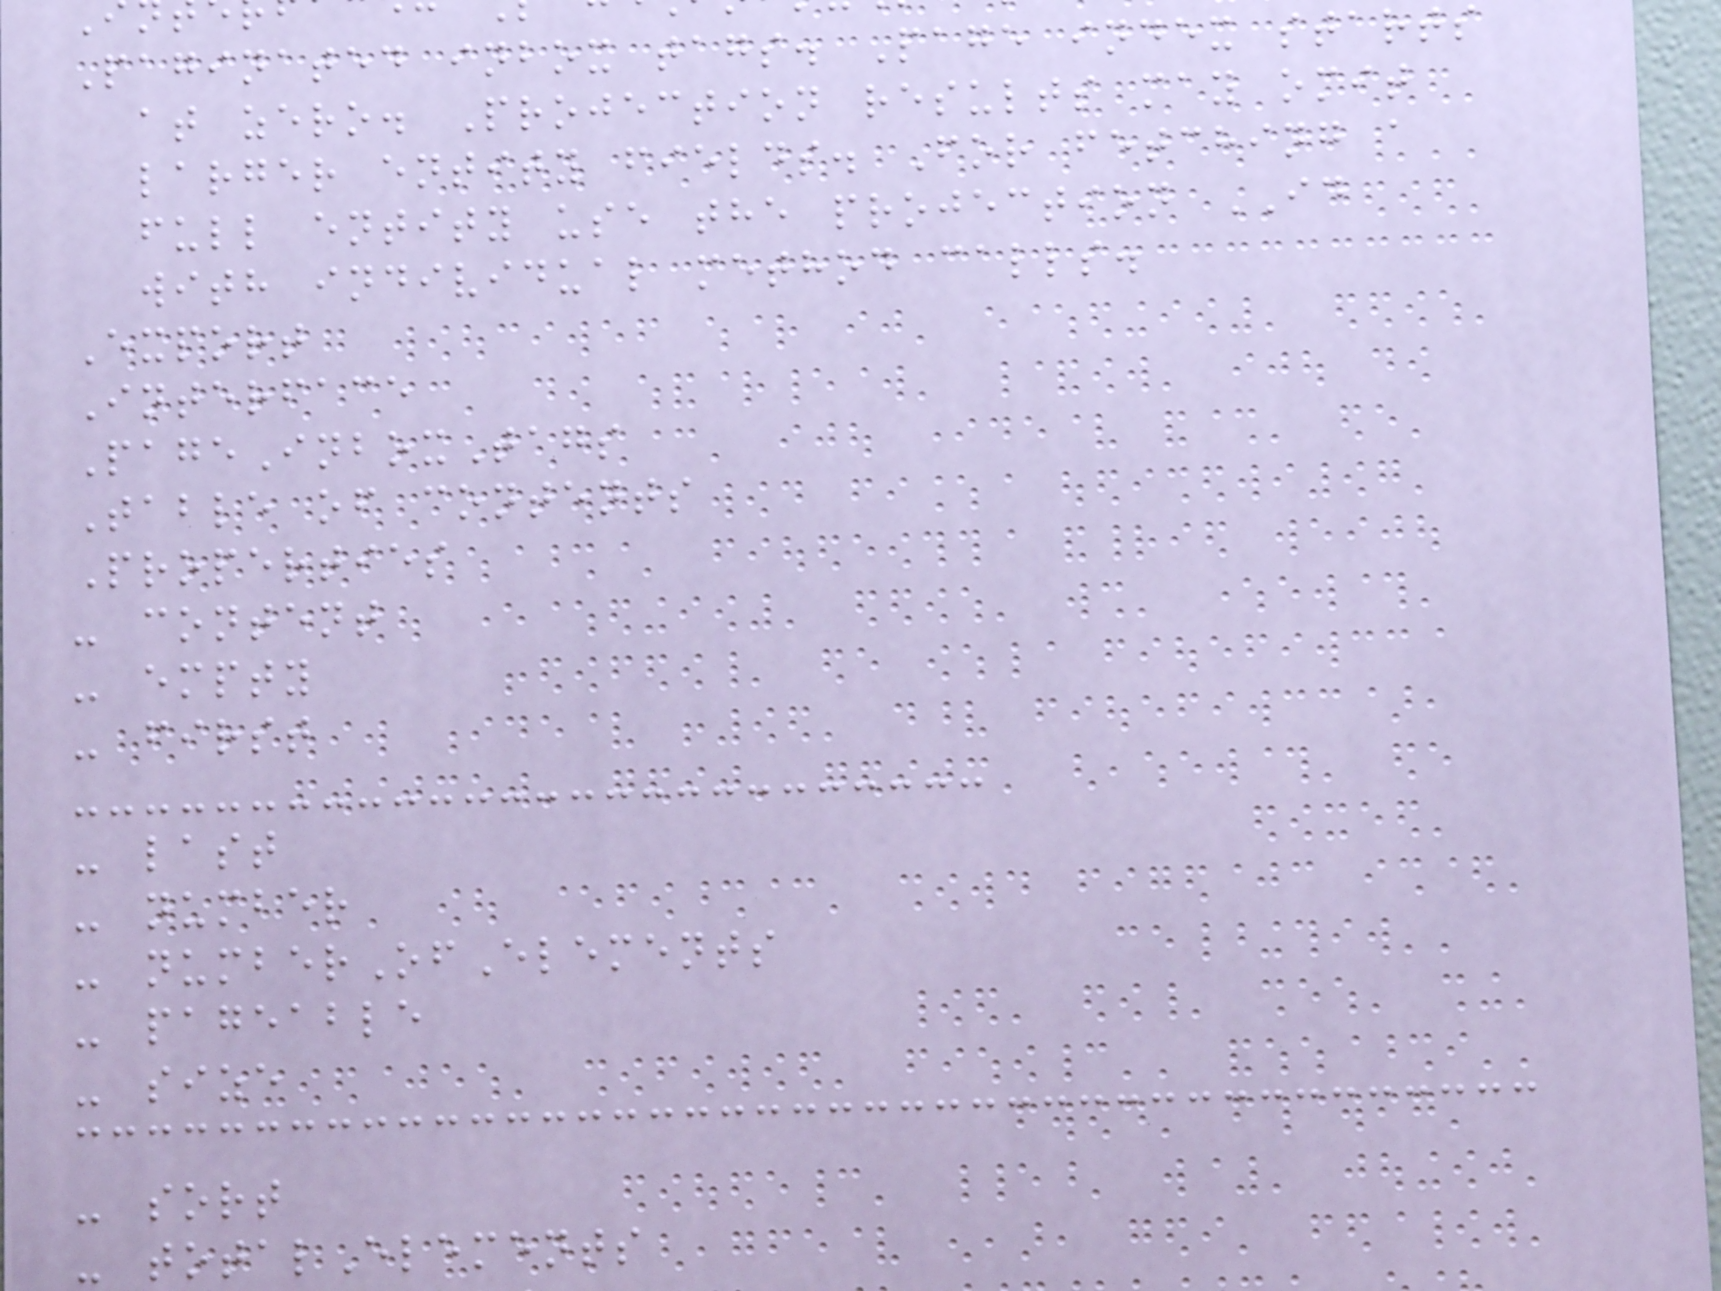Paginated inbox tags. Page index starts
at zero. Projection results may omit
larger entity fields. For fetching a
full entity use the projection ID
with individual method calls.
Export
Interface
PageInboxTags
Table of contents
Properties
- content
- empty
- first
- last
- number
- numberOfElements
- pageable
- size
- sort
- totalElements
